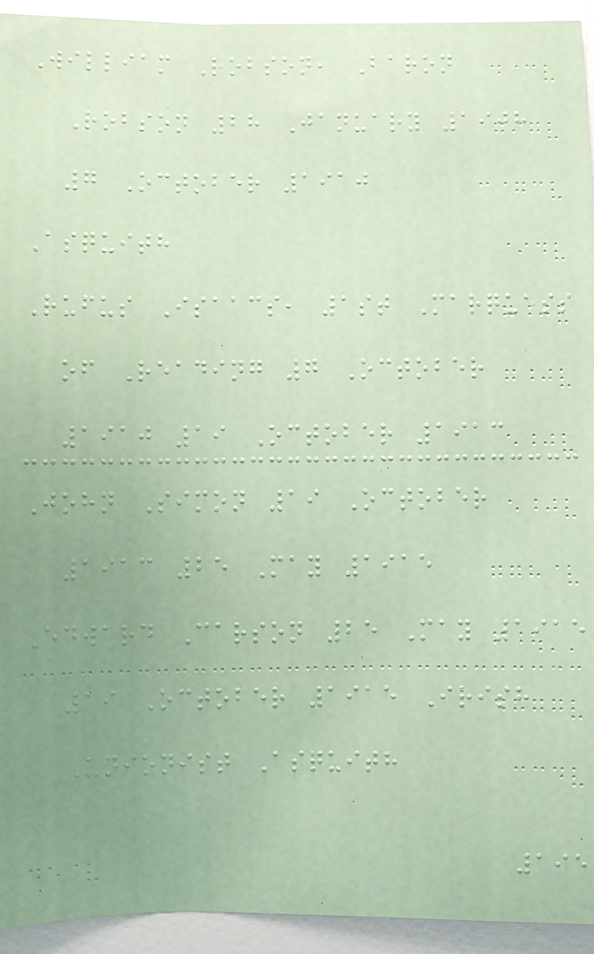William Robson, Baron
Robson 28 January 1908
7 October 1910
Asquith
Rufus Isaacs, 1st Marquess
of Reading 7 October
1910 19 October 1913
John Simon 19 October
1913 25 May 1915
Edward Carson 25 May 1915
19 October 1915 Irish
Unionist Asquith
195
